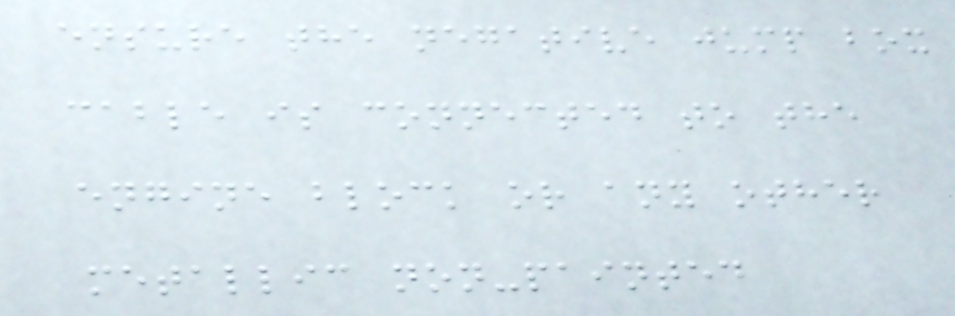ensure the negative jump box
cable is connected to the
engine block or any other
metallic non-painted
